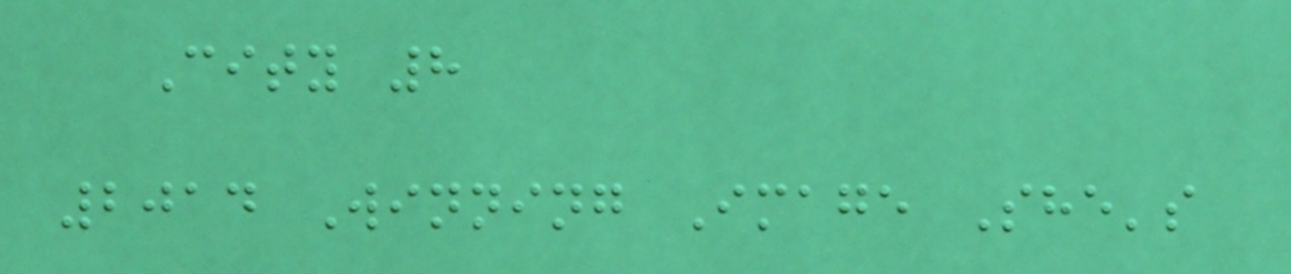City 8
2014 Winning Image She's
